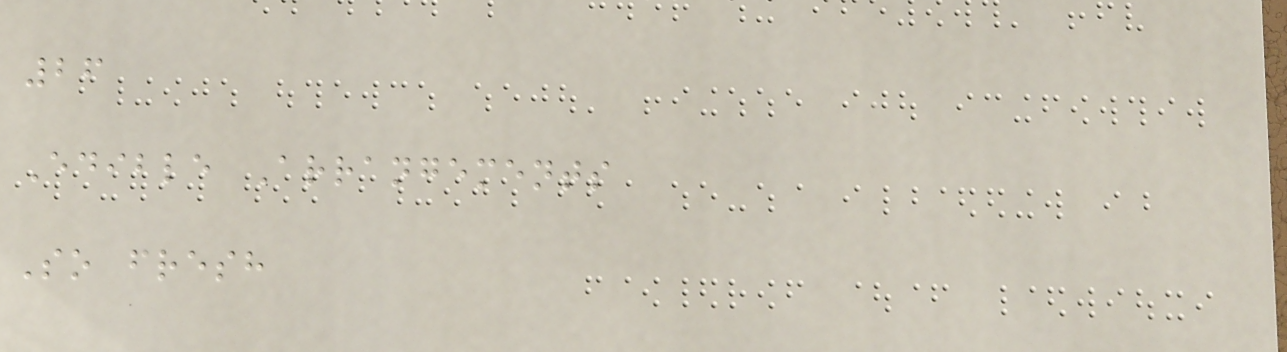26
Edible Arrangements
So fresh
